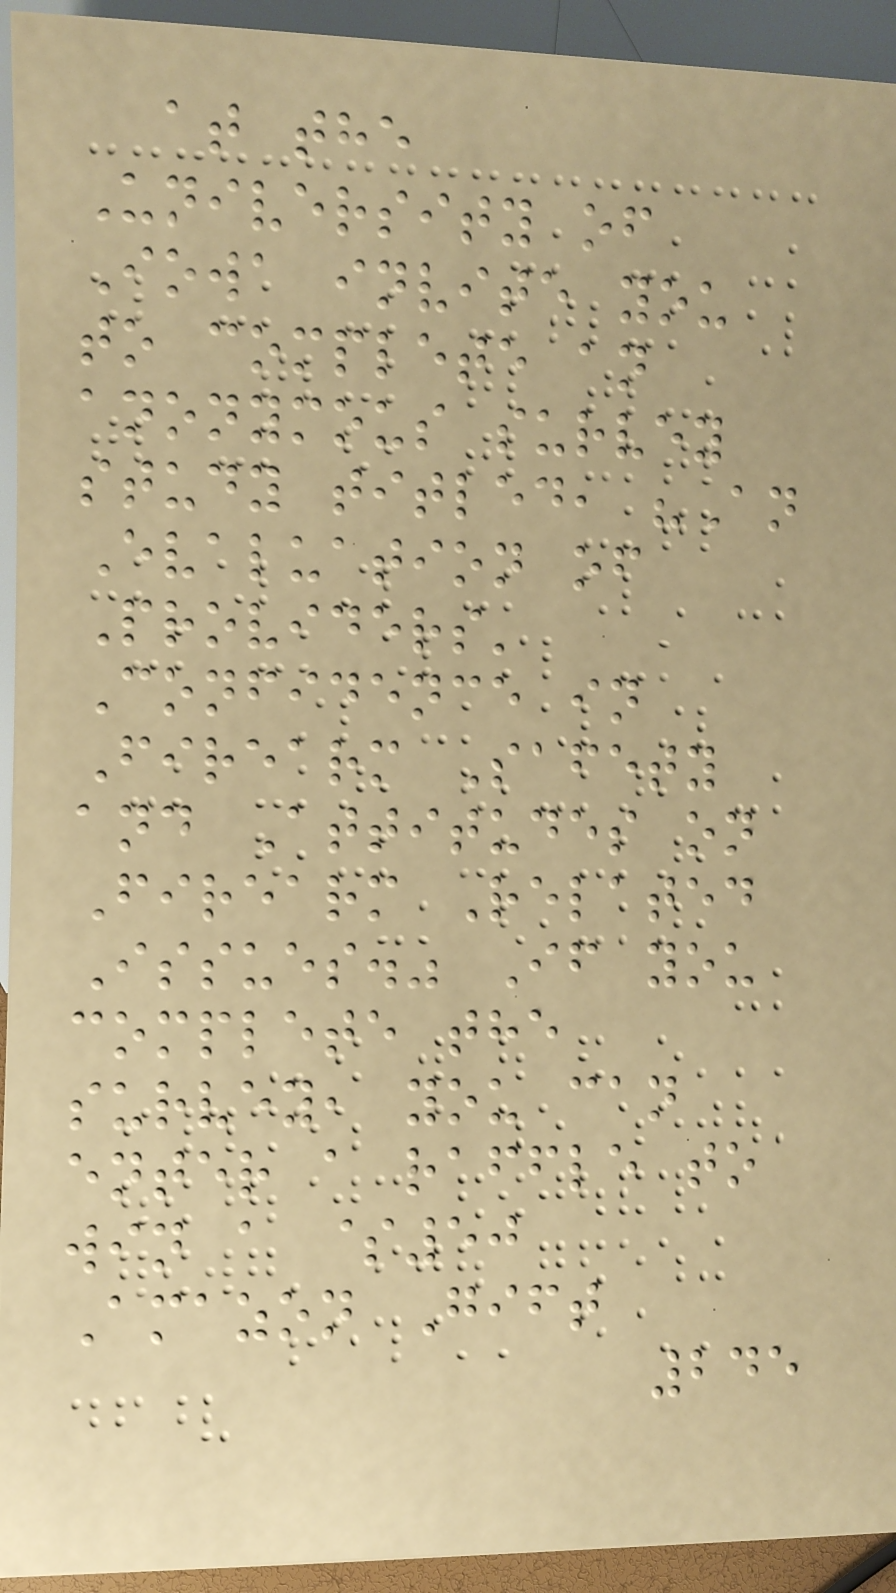at the
University of
Iowa invite you
to complete an
anonymous survey
study titled, "An
Evaluation of
Providers'
Confidence in
Firearm Safety
and Attitudes on
Firearm Related
Issues." If you
complete the
survey, you can
enter a raffle to
win a $50
Amazon Gift
245
